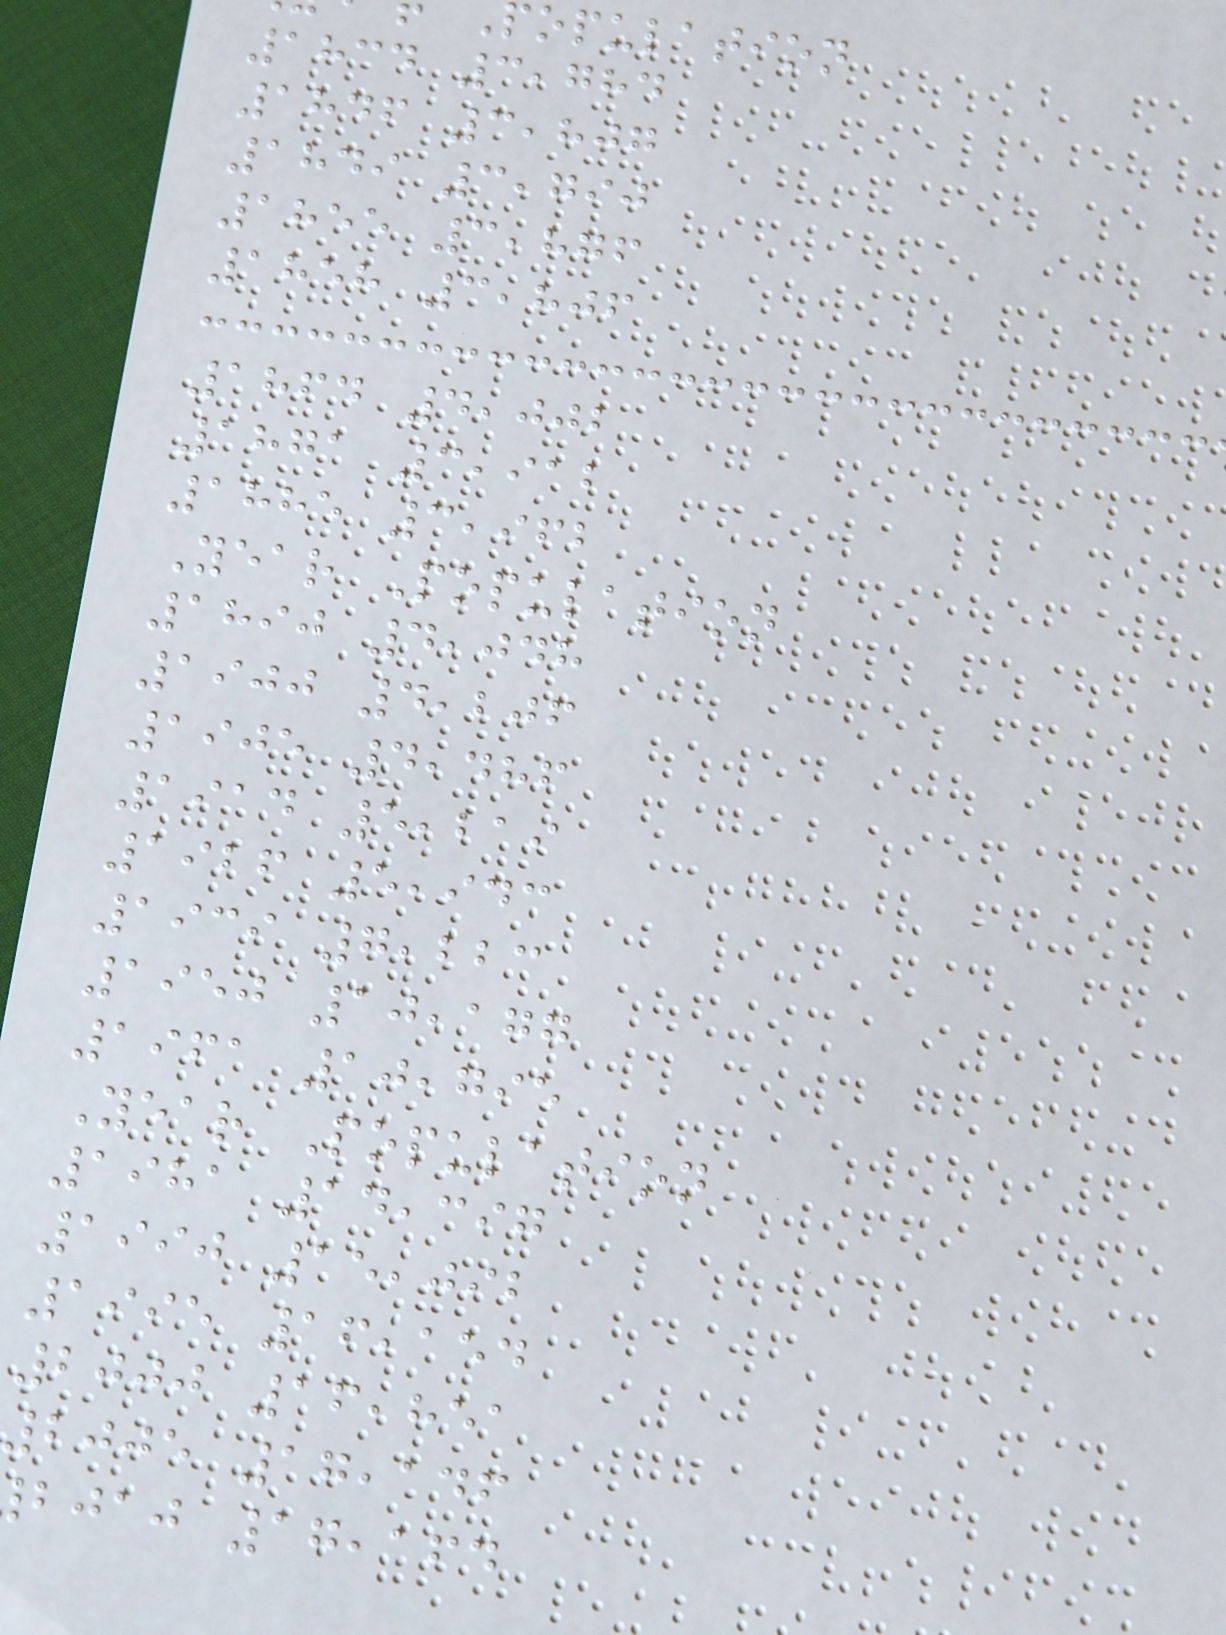opulation
1834 3,784
1846 3,807
1849 3,790
1855 3,876
1858 3,806
1864 4,002
1871 3,912
1885 3,962
Year Population
1890 4,048
1900 4,206
1905 4,486
1914 5,219
1926 5,943
1939 7,223
1950 10,177
1961 10,795
Year Population
1981 14,397
1990 15,092
1995 16,154
2000 16,851
2005 17,146
bjaj 17,164
